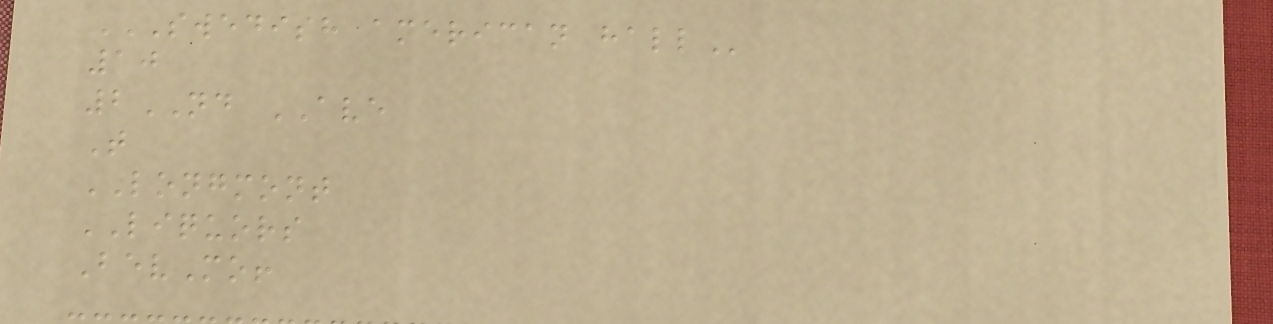SWEDISH AMERICAN HALL
10
2ND AVE
T
LONGMONT
LIQUORS
BevMo!
